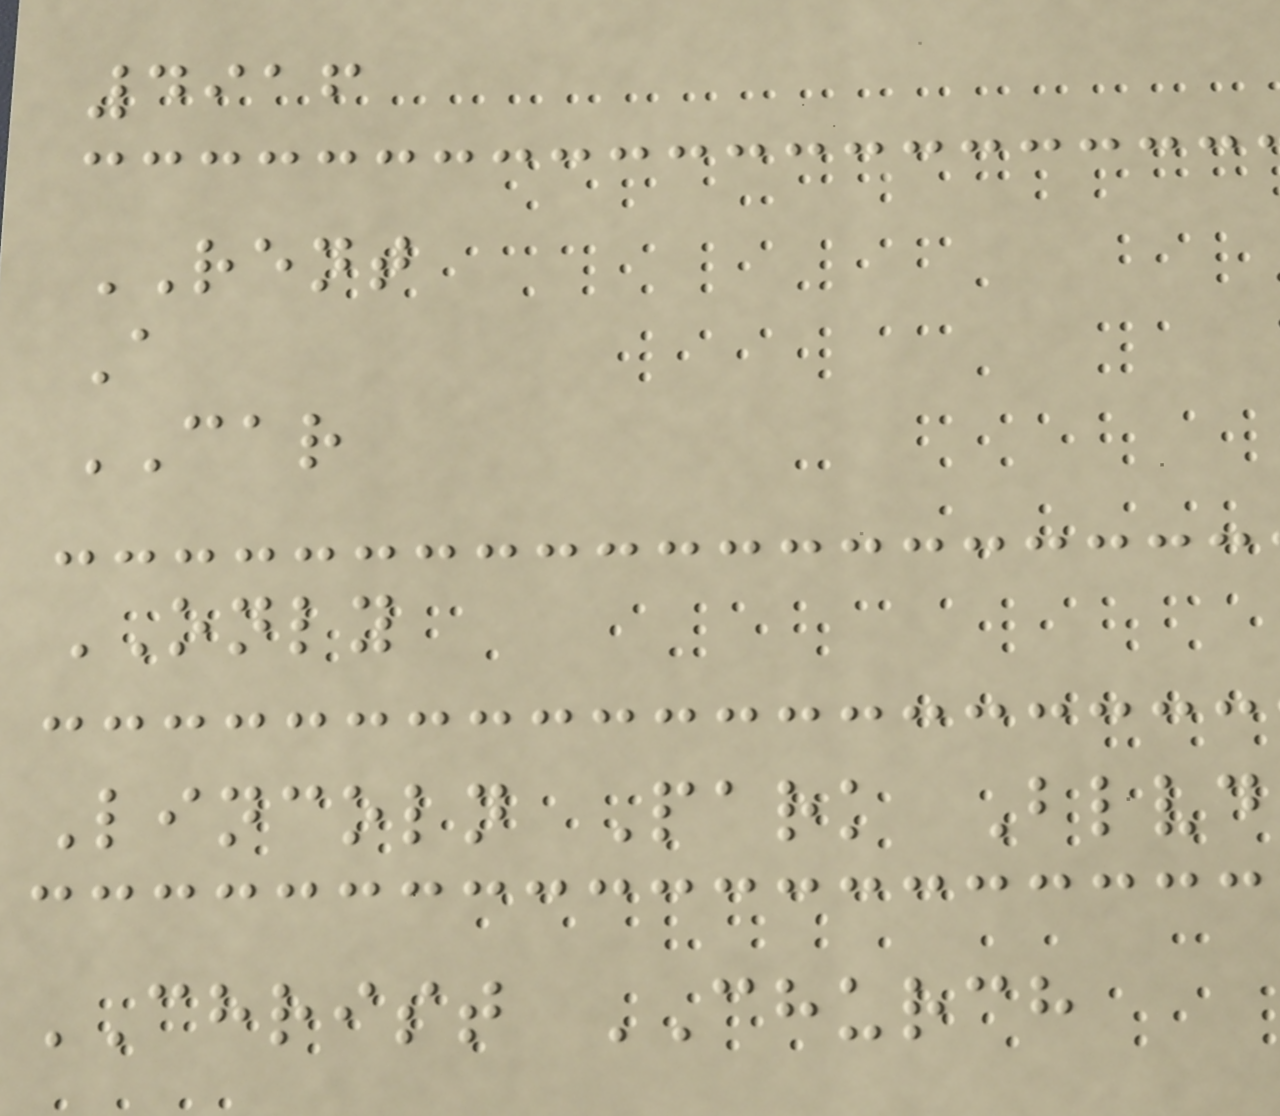4916
RENT
A
CAR
ONLY
Lincoln Park Blvd
CHRIST CHURCH
